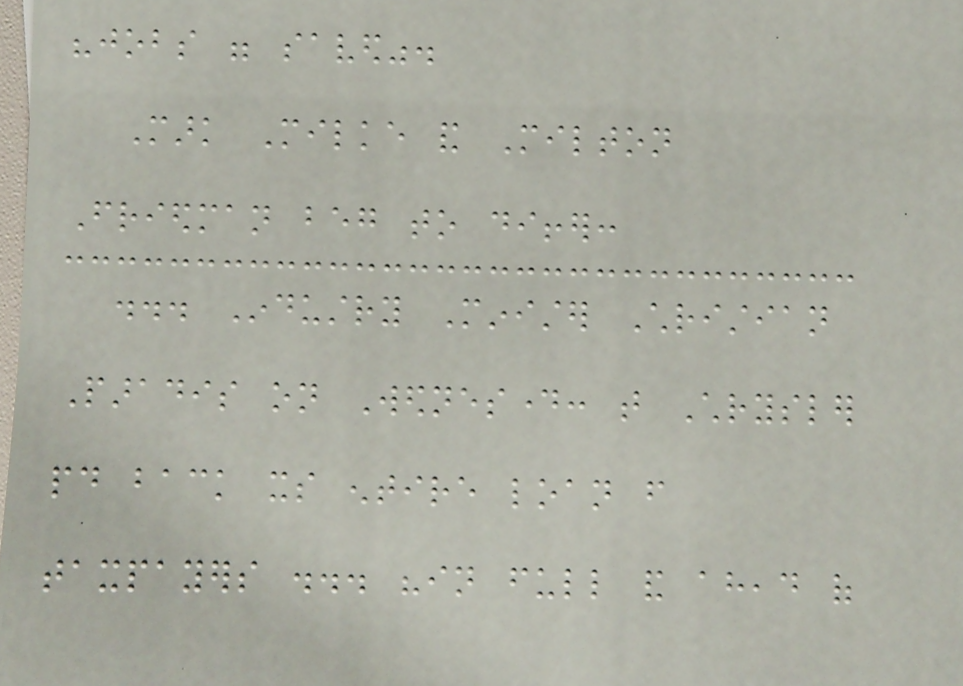"jobs were saved".
Mark Milke and Milton
Friedman beg to differ:
... Industry Minister Christian
Paradis on Wednesday: that Chrysler
paid back its entire loan from
taxpayers ... "in full and ahead of
